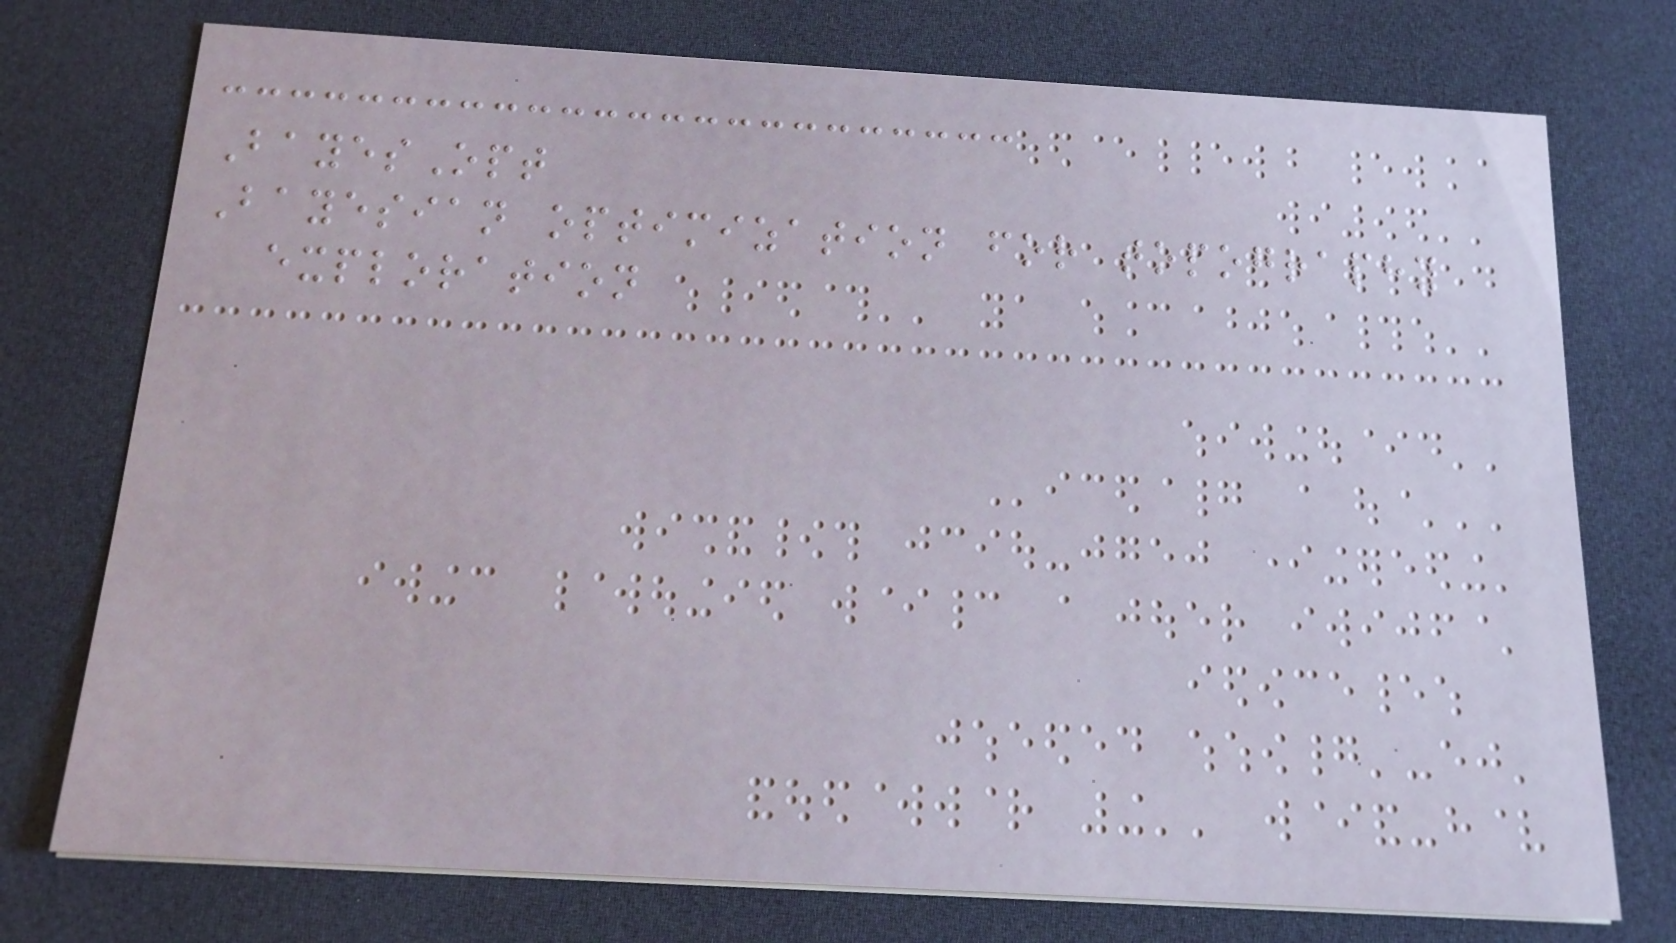BayesOpt
Bayesian optimization for topography
exploration
